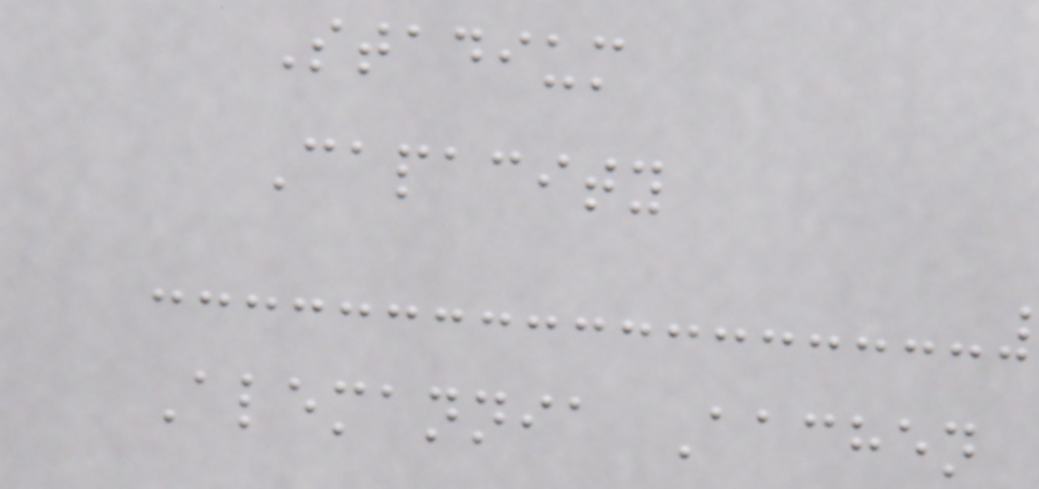Stadium
Capacity
Alemannia Aachen
